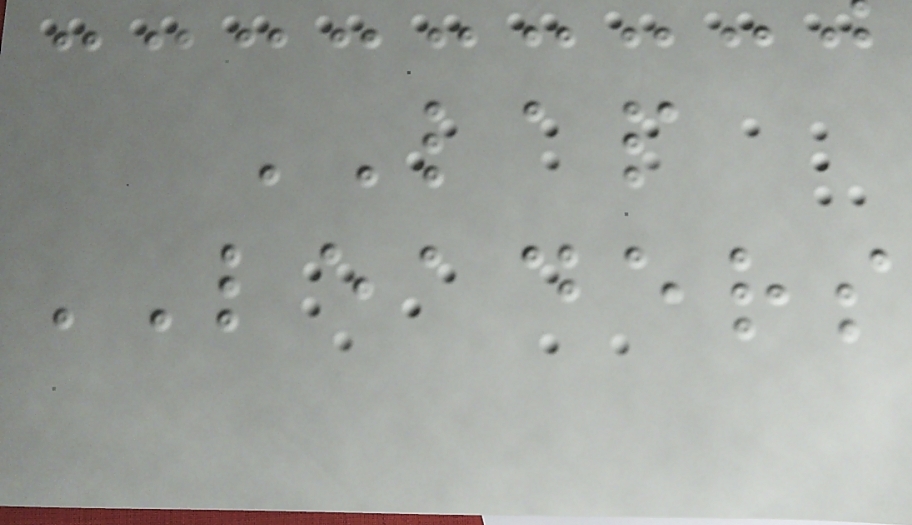LAP
LEADERS
